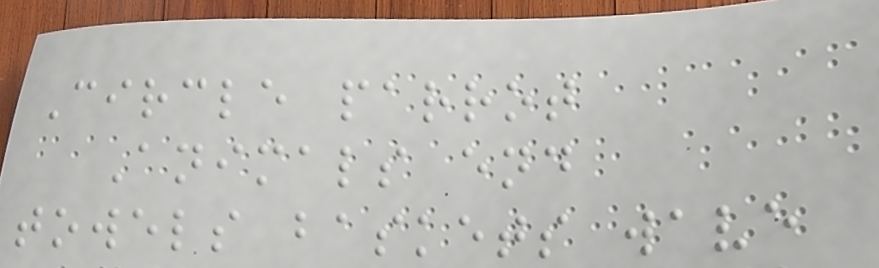Circle parrot
Animals end
towels baskets wave
